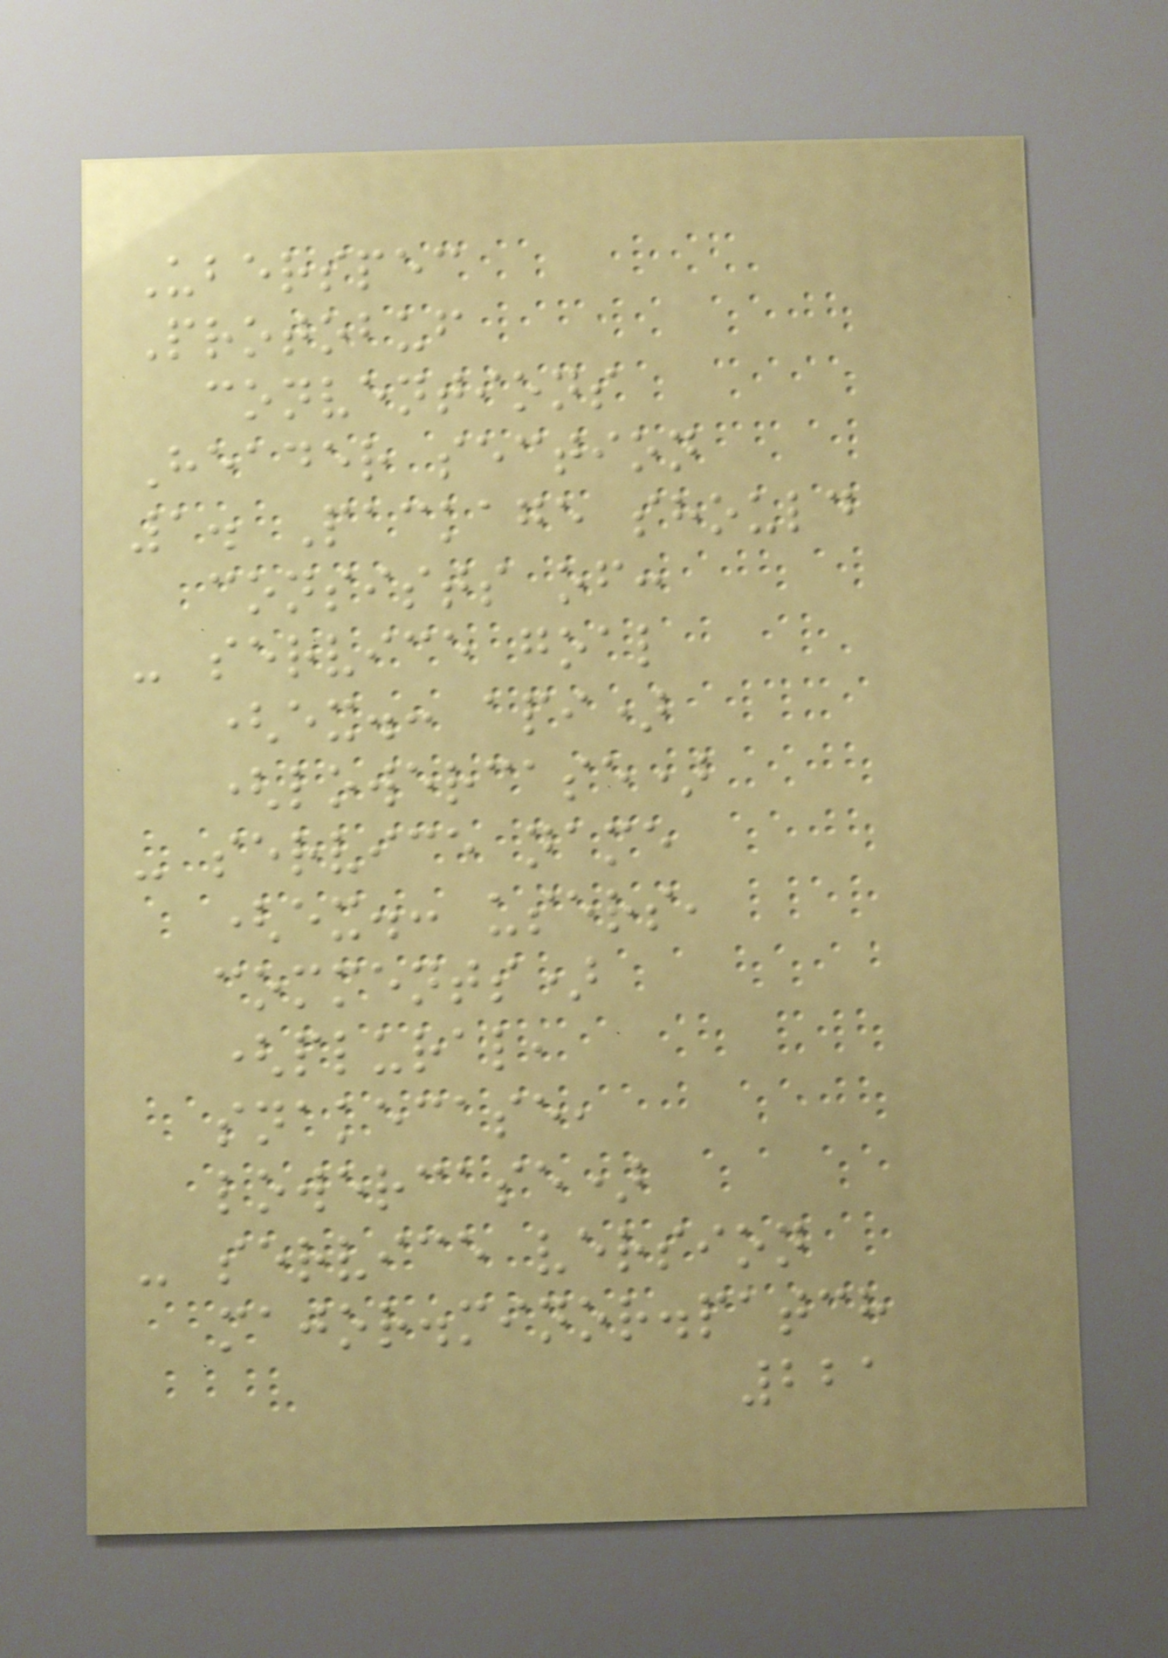Uberspec
Protobuf
conventions
Header section
1. Package should
consists of:
- service goal
(ex.: api)
(lowercase)
- service name
(ex.: users,
comments)
(plural,
snakecase,
lowercase)
- service version
major.minor.patch
221
